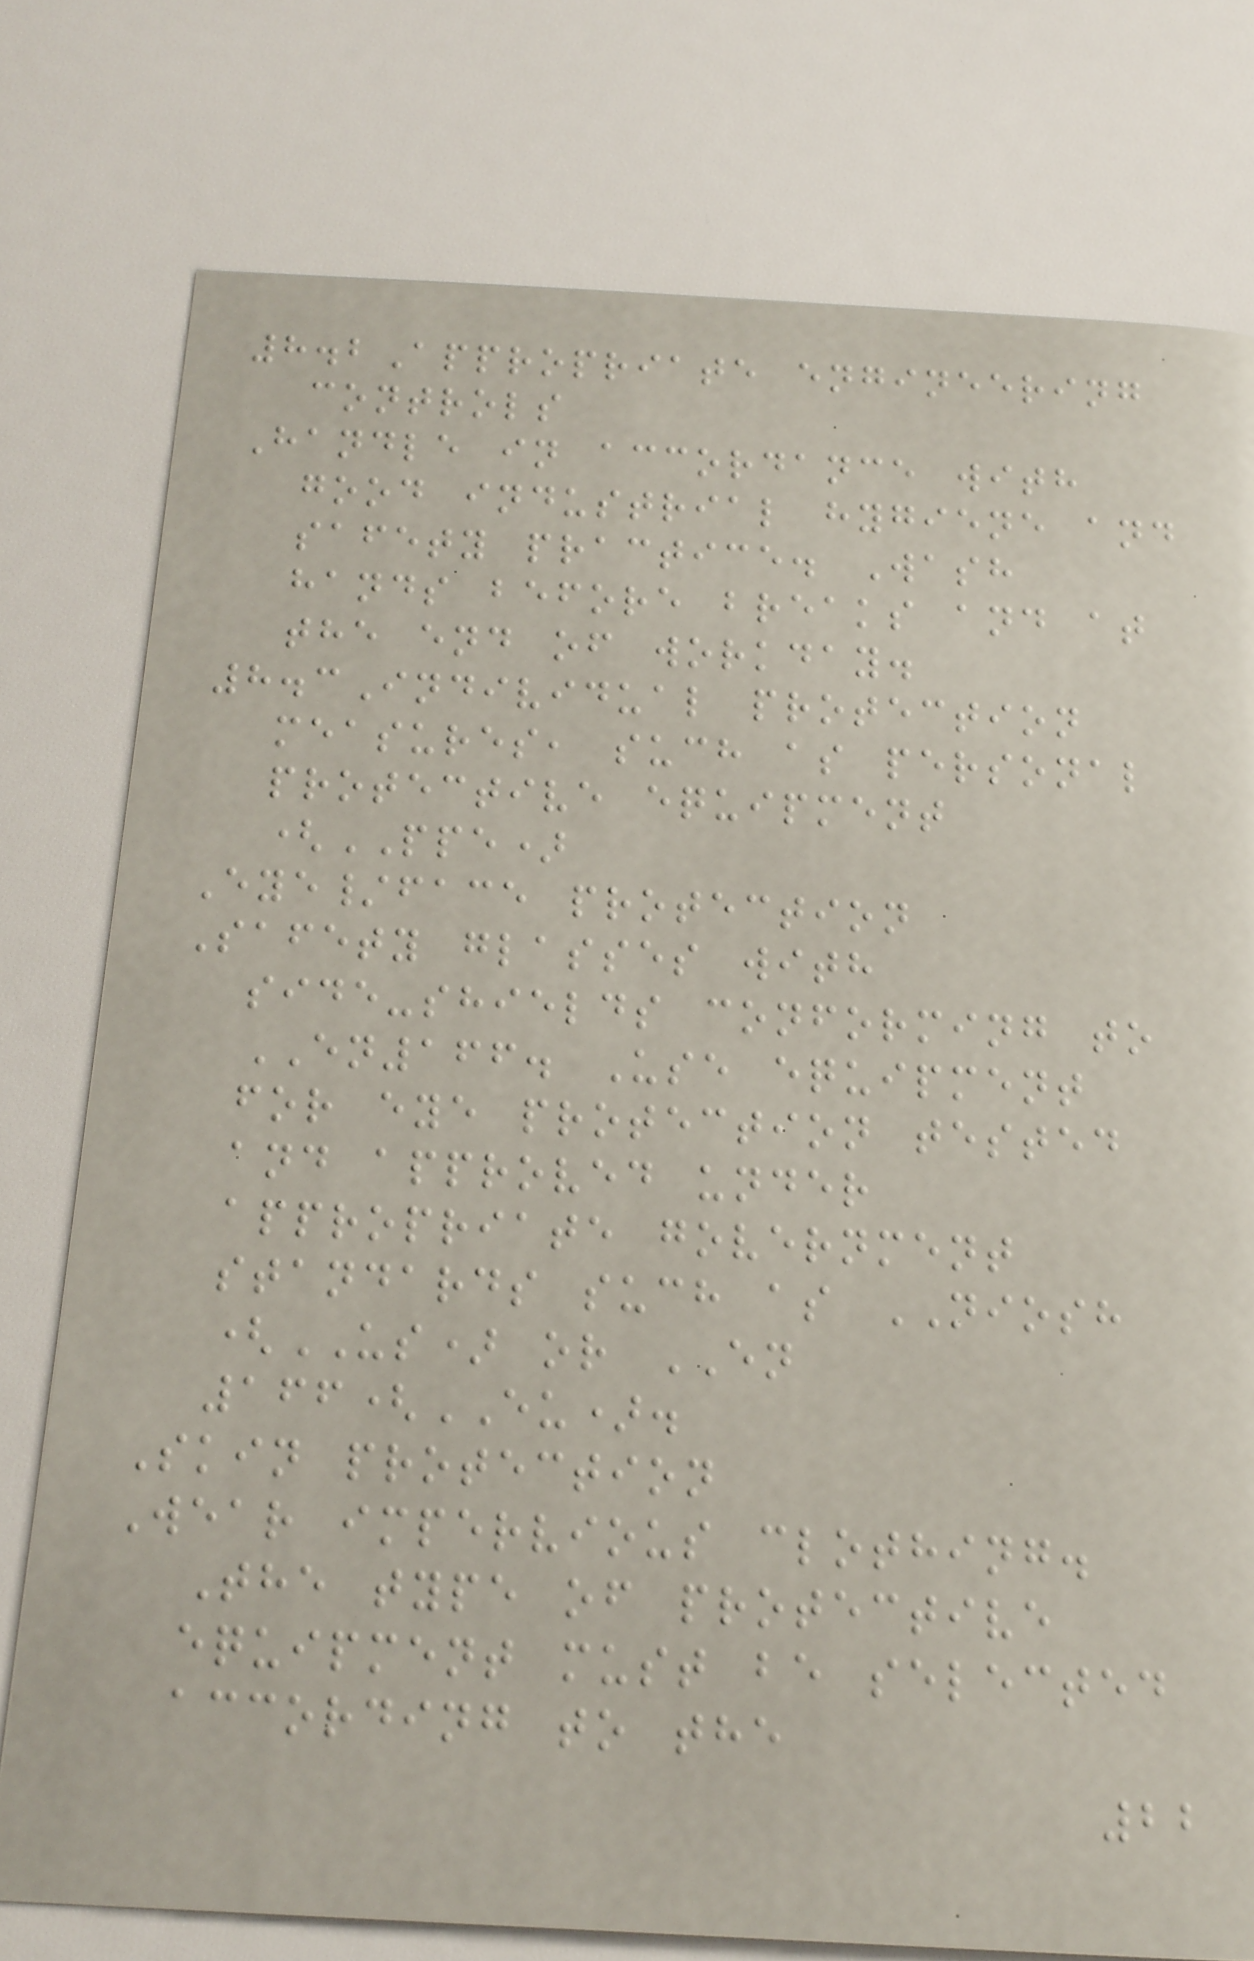8.2Appropriate engineering
controls
Handle in accordance with
good industrial hygiene and
safety practice. Wash
hands before breaks and at
the end of workday.
8.3Individual protection
measures, such as personal
protective equipment
(PPE)
Eye/face protection
Safety glasses with
side-shields conforming to
EN166. Use equipment
for eye protection tested
and approved under
appropriate government
standards such as NIOSH
(US) or EN
166(EU).
Skin protection
Wear impervious clothing.
The type of protective
equipment must be selected
according to the
22
